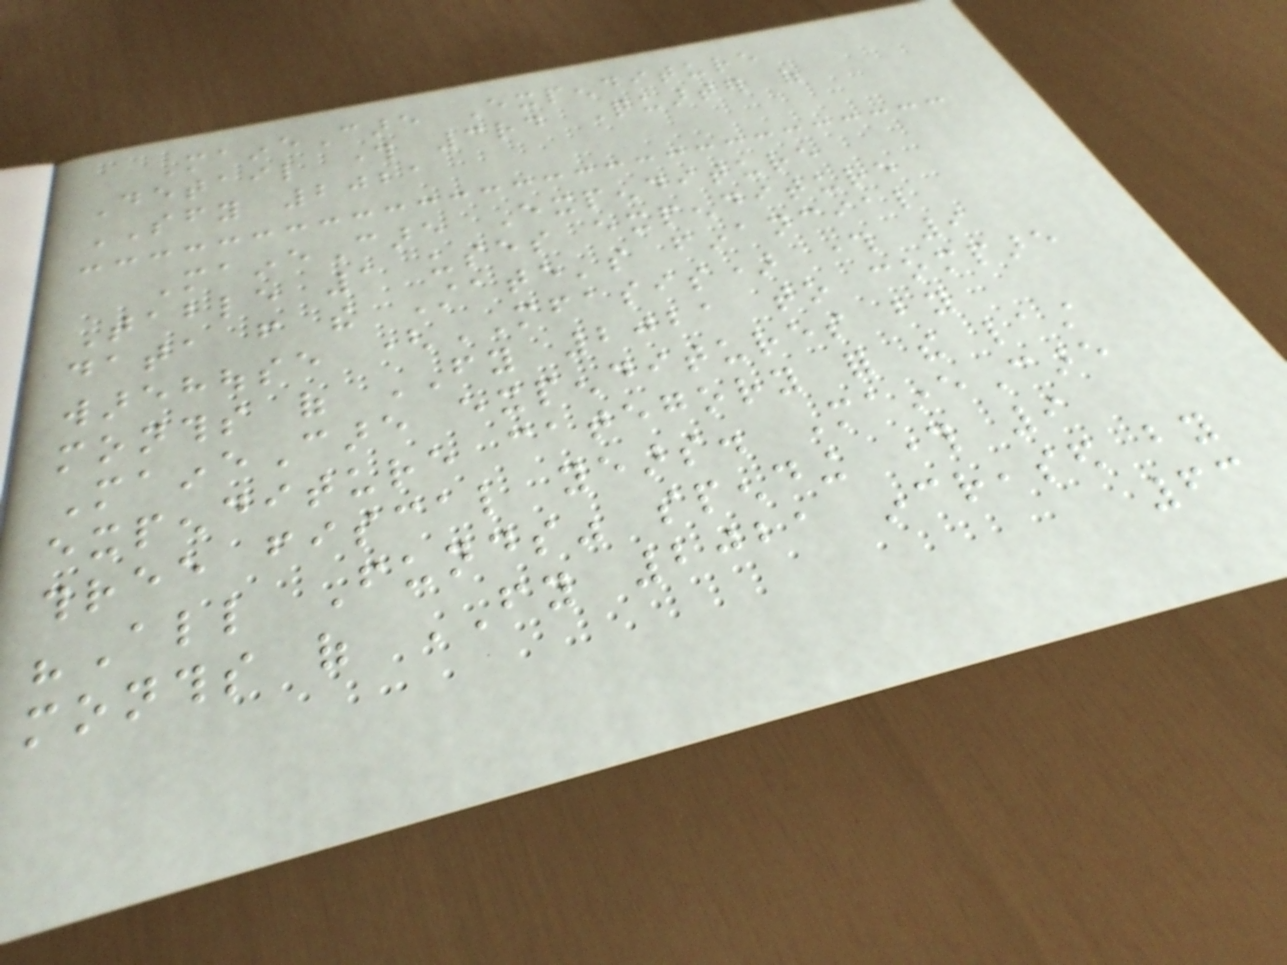MaineCare Expenditure
Detail through 3rd Quarter of
SFY 2021
MaineCare Expenditure
Table 1 uses expenditure
data from the State's financial
warehouse (MFASIS) through 9
months of FY 2021 to compare
MaineCare expenditures by
expenditure category for the last
three fiscal years. MaineCare
"All Funds" spending through 9
months of FY 2021 increased by
63
